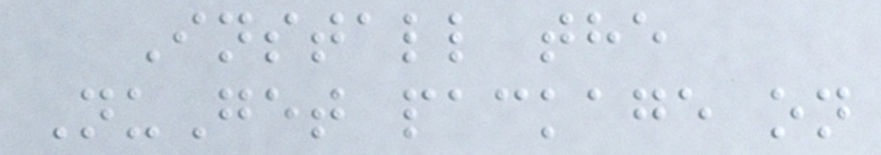Install the
NuGet package on
